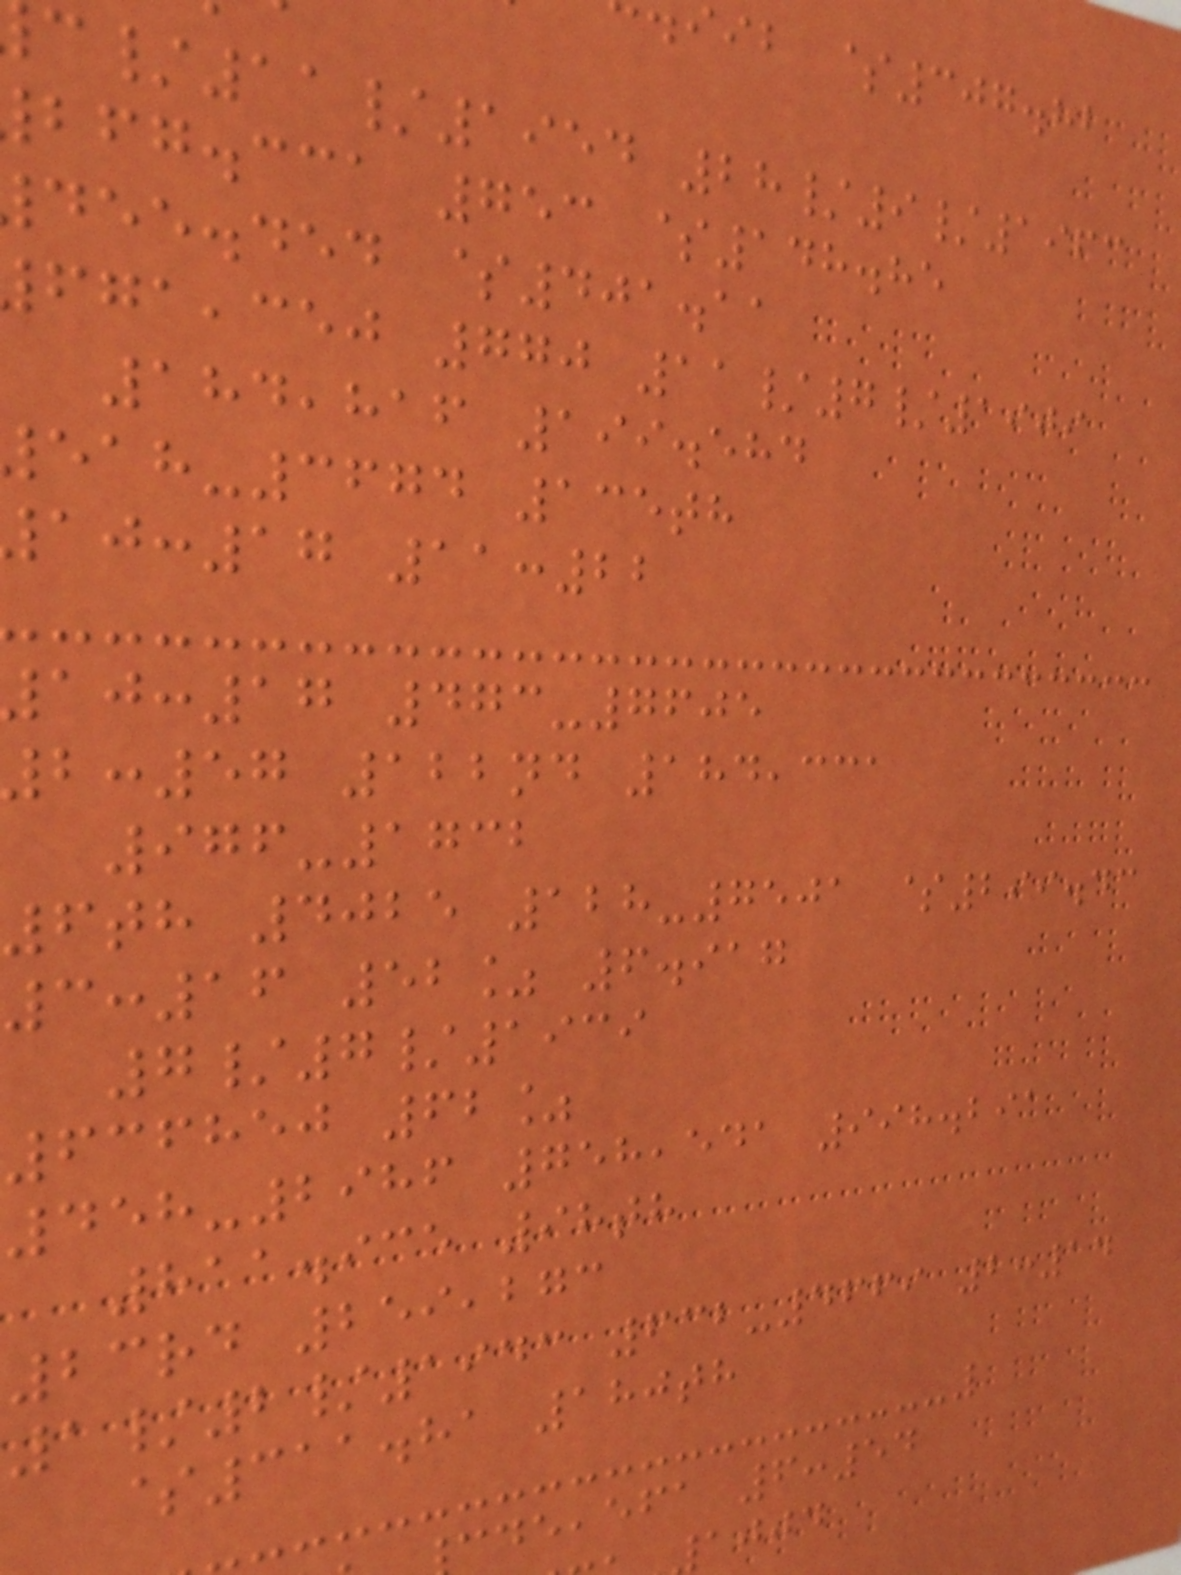iib $307.82
/11/1954 28/9/1963
bfg.cca 753 $148.85
dee.ded $401.11
,cej 770 11/7/1909
184,816 199.584
-3674 135th
:17 11:22
:17 473-7605
:57 122nd 184,331
976-1732
6th 4025 128-7501 $299.43
3:16 52% 6.917
7/7/1939
636850 62%
458-2986 758,541 998.291
811.935 98th
23rd 259,273
1/2/1943 632-4669 2:14
$311.81 180th
,efa 6:54
